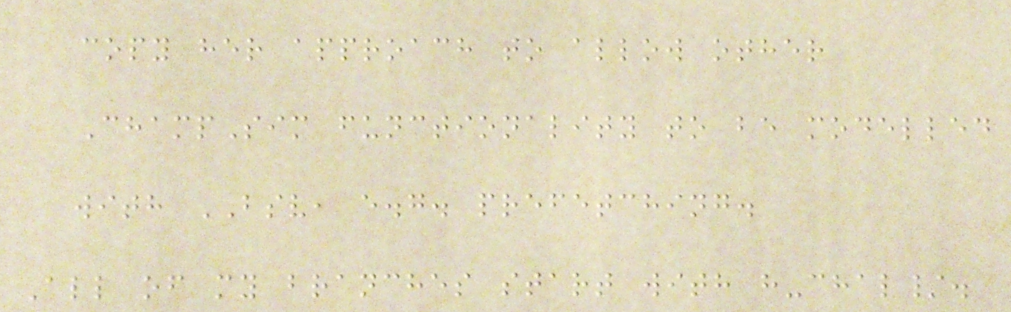copy her approach to allow other
ChampSim functionality to be modelled
with BSV, e.g. prefetching.
All of my branches start with h-chal/.
